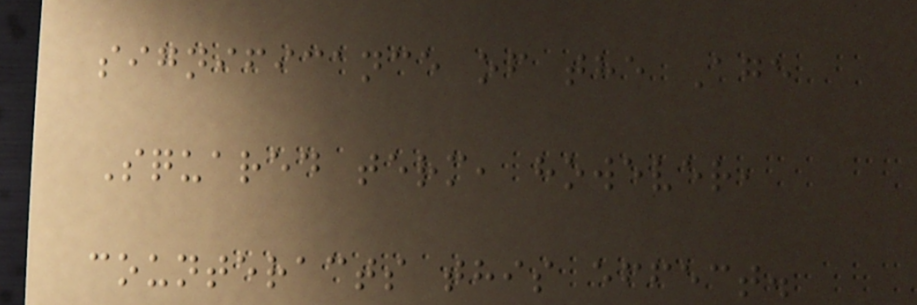significance of the Age
Squared term, however,
counteracts this effect.
